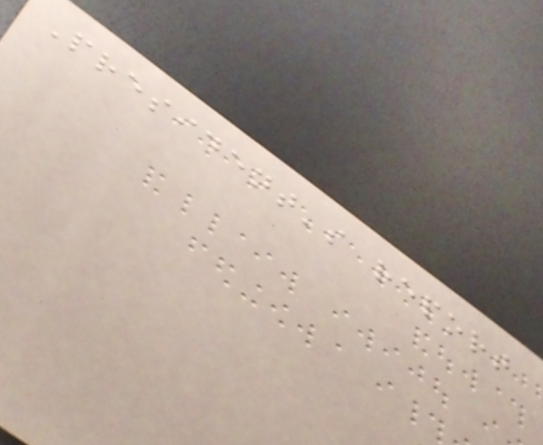President's report
